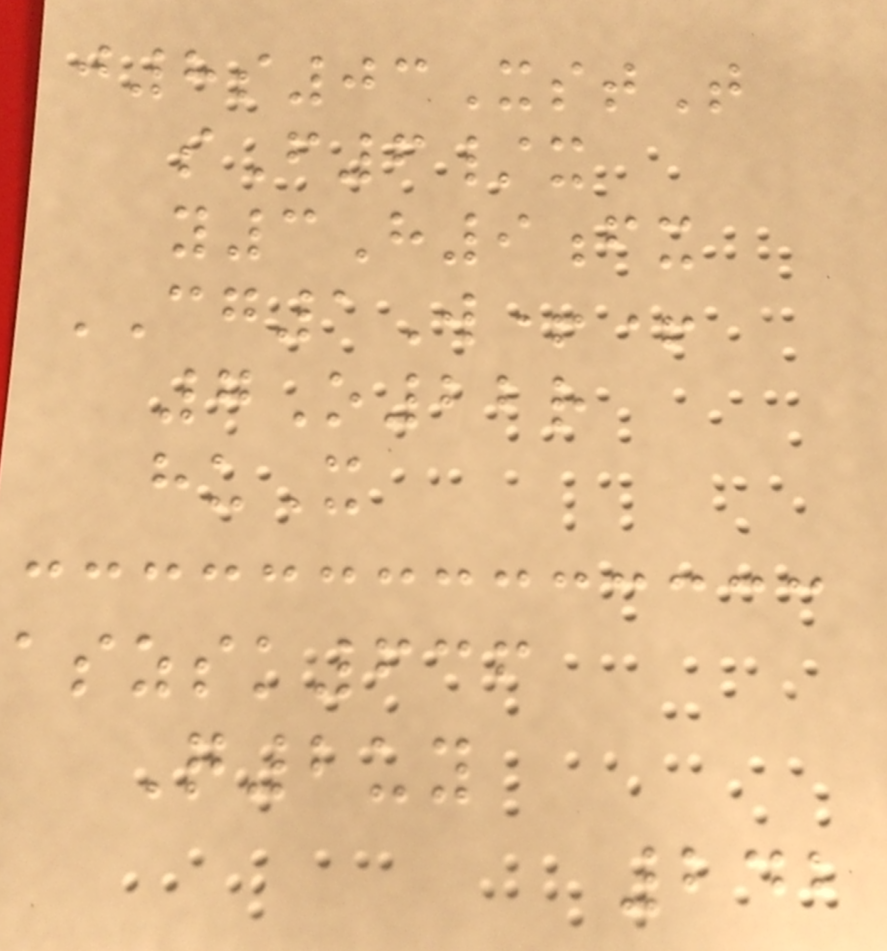j8s03XstT
sF6/x
y3H9fx
CG1W++
7O22r
huX
aszsk636
Q2uy
242
